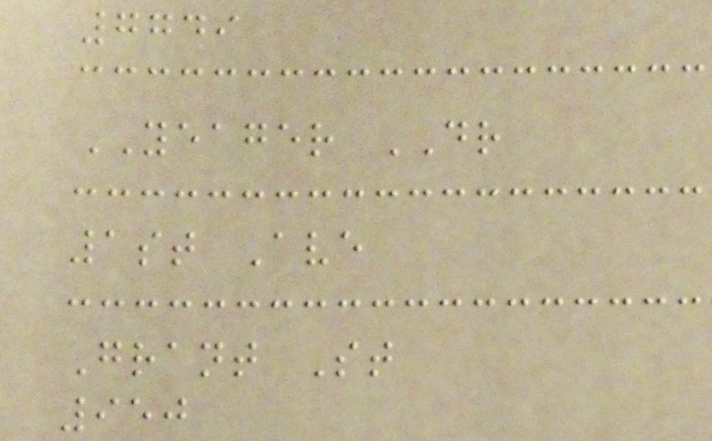7749
YEAGER DR
1st Ave
Grant St
950
